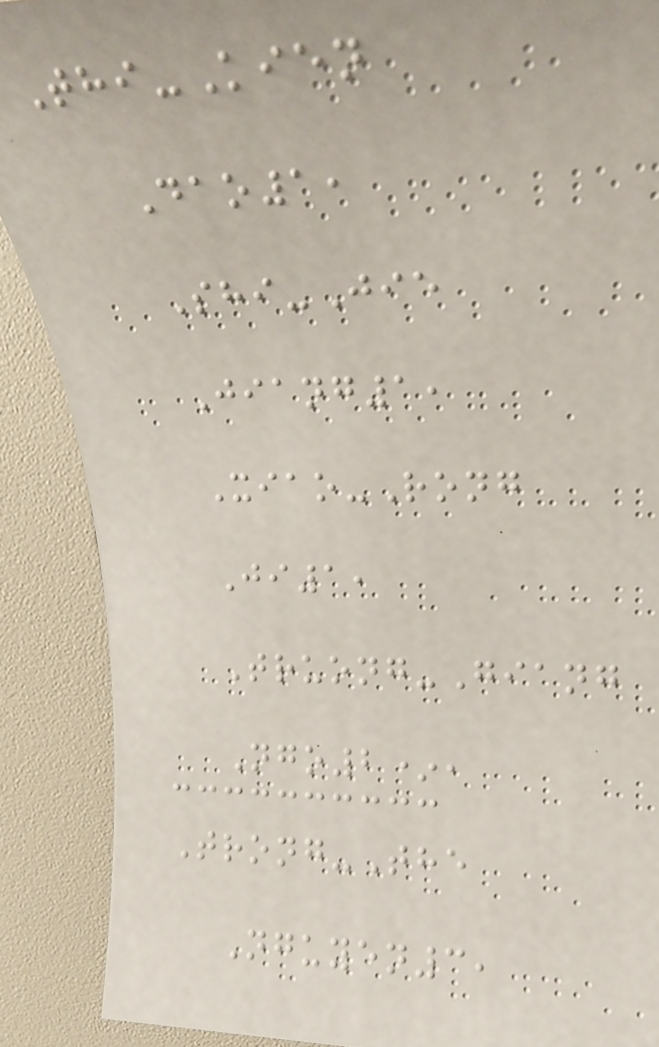Thi-Kien
Dao1,
Shi-Jie
Jiang1,
Xiao-Rong
Ji1,
Truong-Giang
Ngo2*,
Trong-The
Nguyen3,
